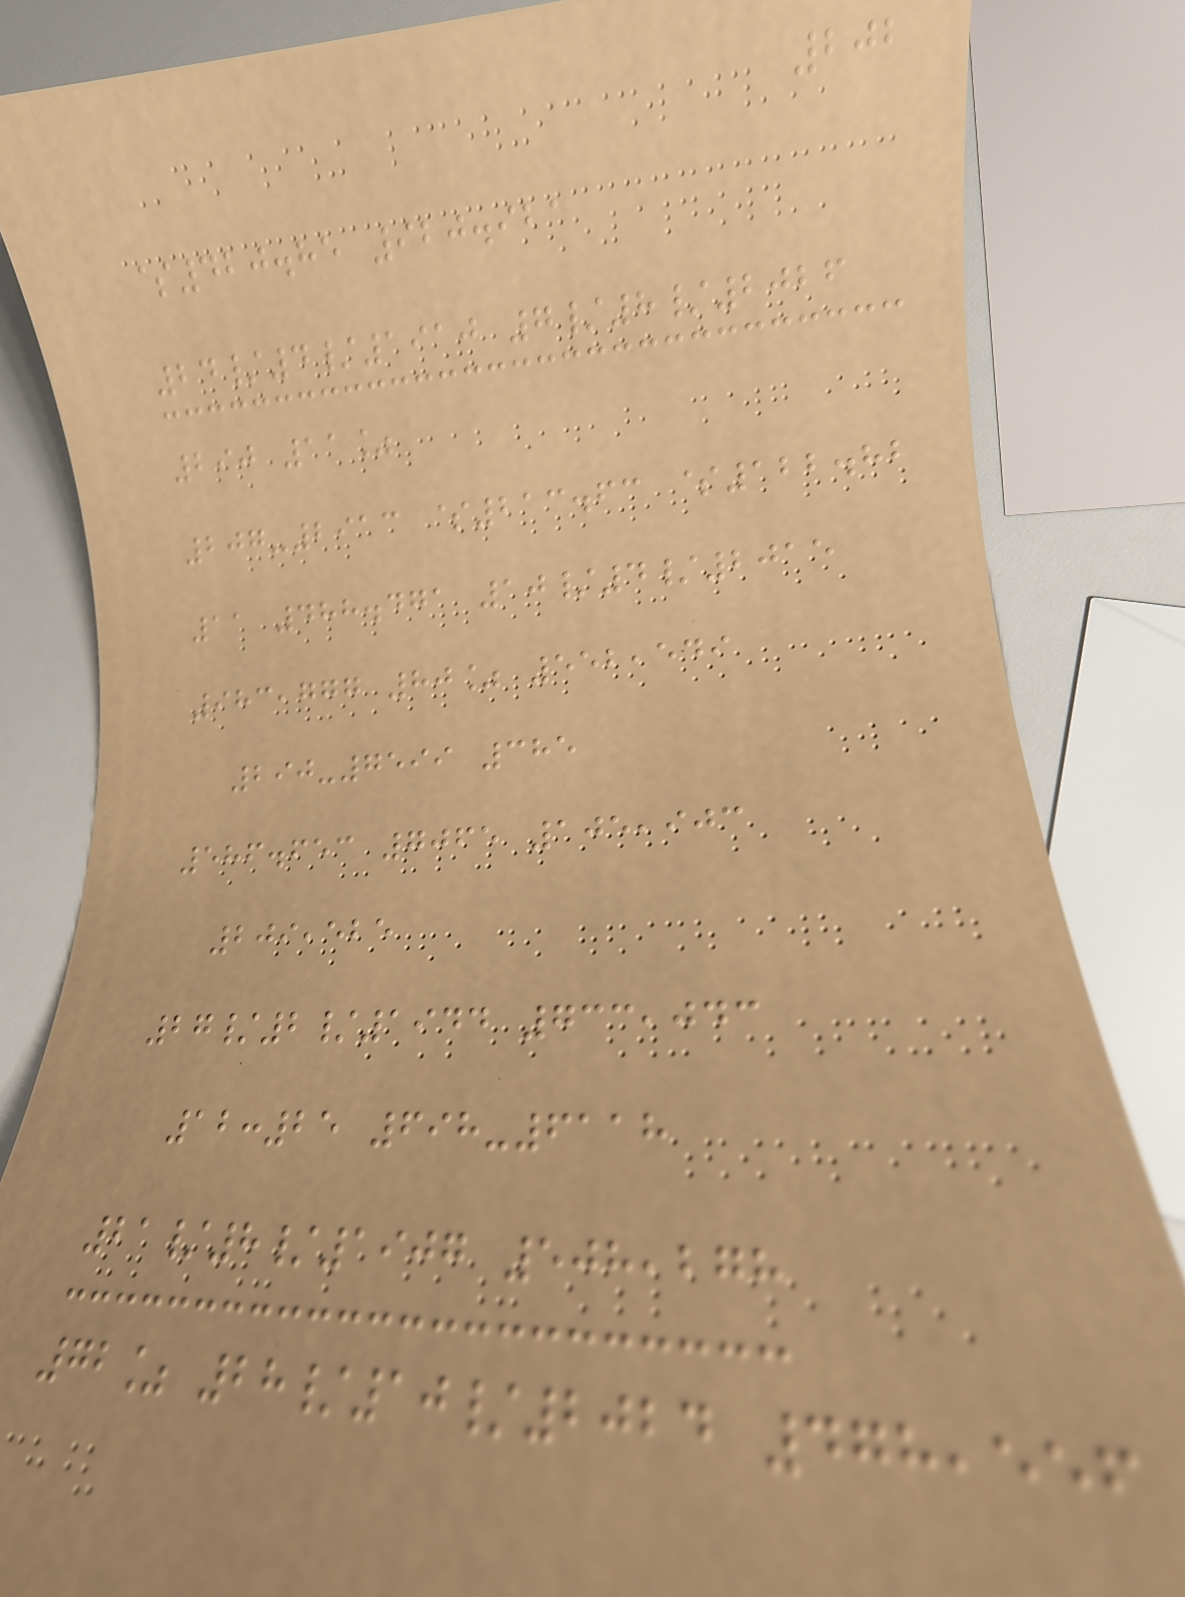202
$420.85 920.921
24/4/1910 7/8/2026
290 11%
207-2913 $213.63 $122.82
11 488.471 10/4/2015
983,777 80% 552,549
290-7599 385
586.653 7065 105,903
209,525
27/2/1944 733,043
12:25 698-6118
21/8/1907 508,278
72% 28/10/2024 478,556
